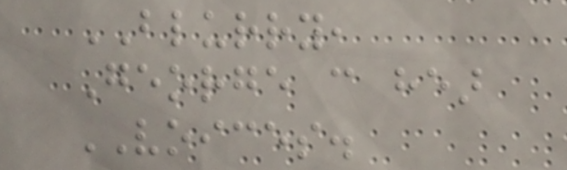BLURRY,
George can hear
VOICES.
